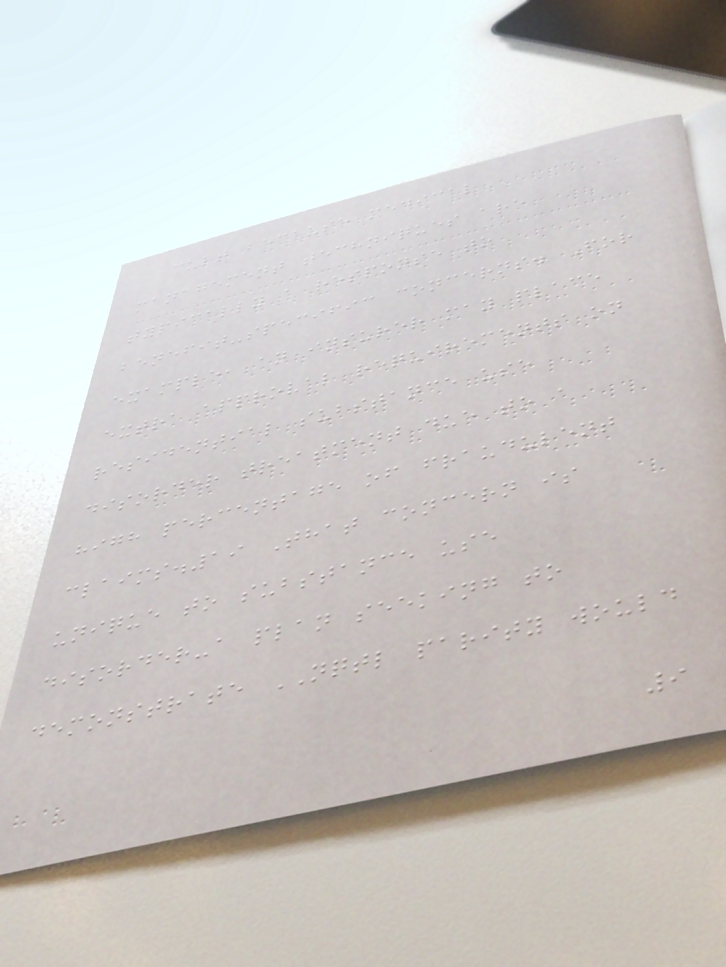cult because medical
management techniques are
typically a response to
benefit-specific concerns. For
example, an insurer may place
extra approval requirements on
residential substance use
disorder treatment due to a
high percentage of fraudulent
claims.19 That concern is
unique to substance use
disorder-a plan seeking to
demonstrate NQTL parity would
9
